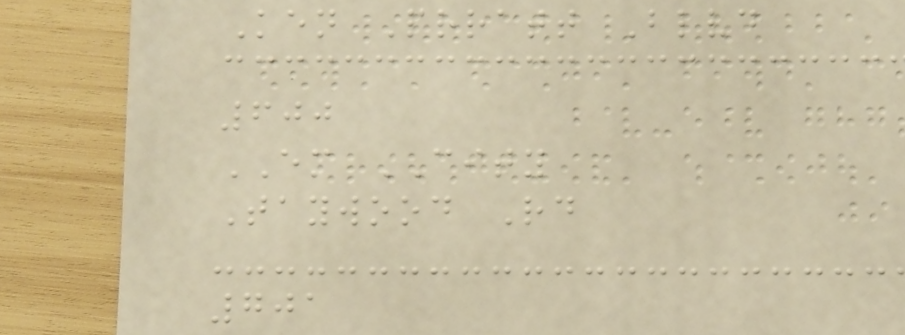Ken Prratt Blvd
600
EM CITY
Taywood Rd
701
